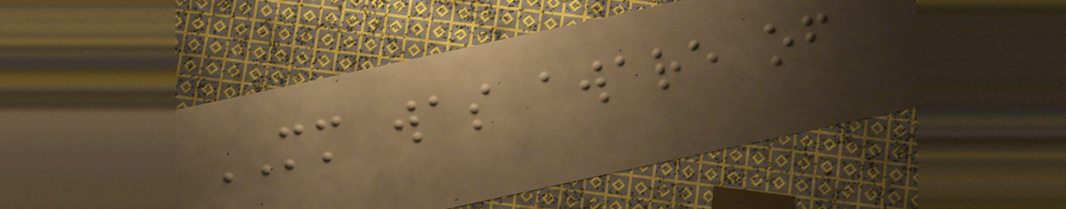MM was aware of
